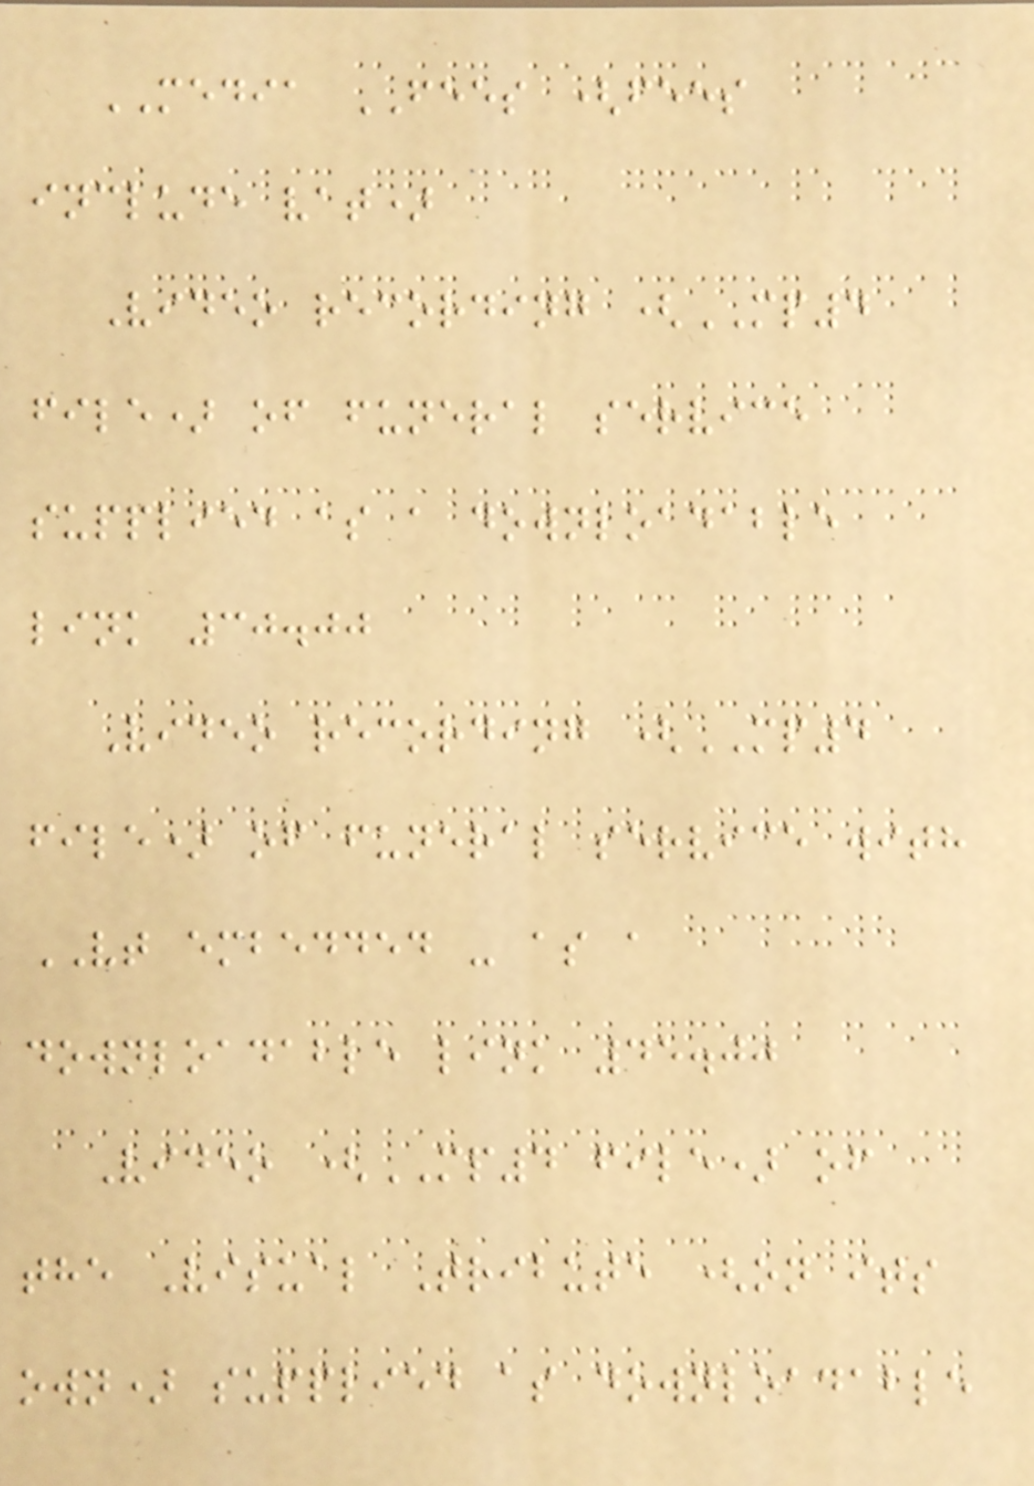MEDIA FEES (fees
include vat)
Video recording (MP4
file) of funeral service
supplied as a downloadable
link 30.00
Video recording (MP4
file) of funeral service with
VT embedded - as a
downloadable link 45.00
Video (MP4 file) of
the Visual Tribute (on its
own) supplied as downloadable
